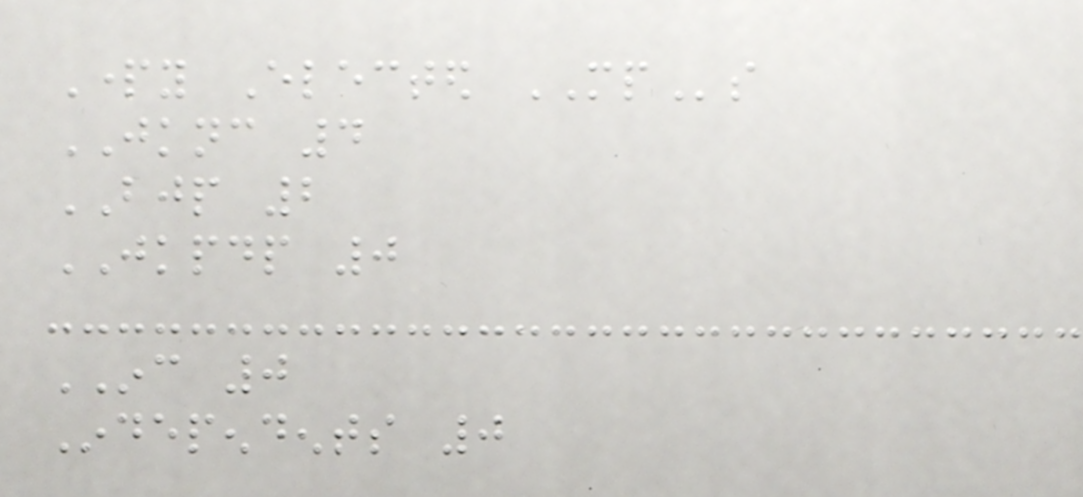Party Elected MPs
JKNC 4
BJP 2
JKPDP 0
INC 0
Independents 0
